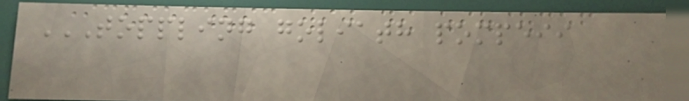TOPPLING GOLIATH POMPEII
